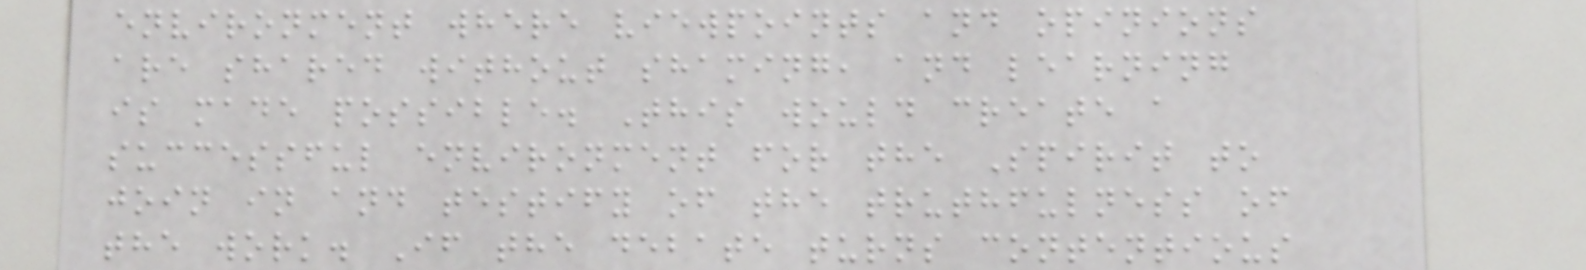environment where viewpoints and opinions
are shared without shaming, and learning
is made possible. This would create a
successful environment for the Spirit to
join in and testify of the truthfulness of
the work. If the debate turns contentious
